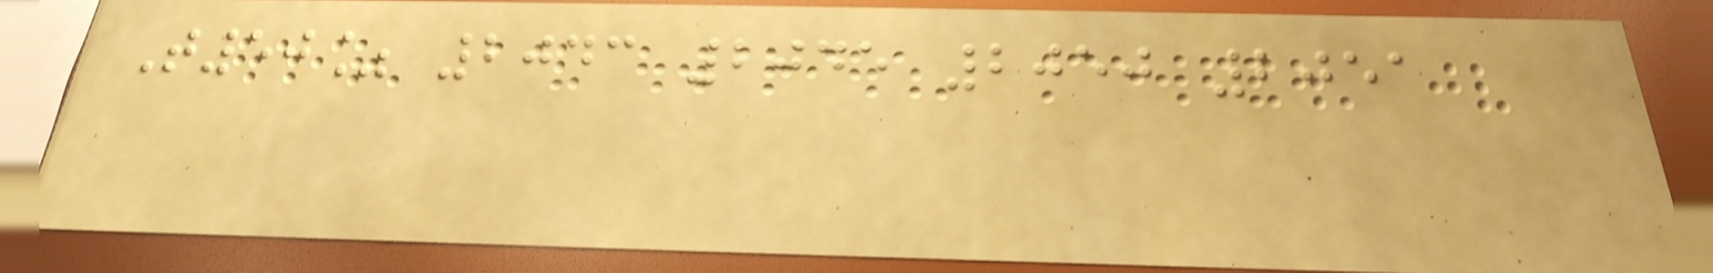T50% 2043 2045 2050 2051
